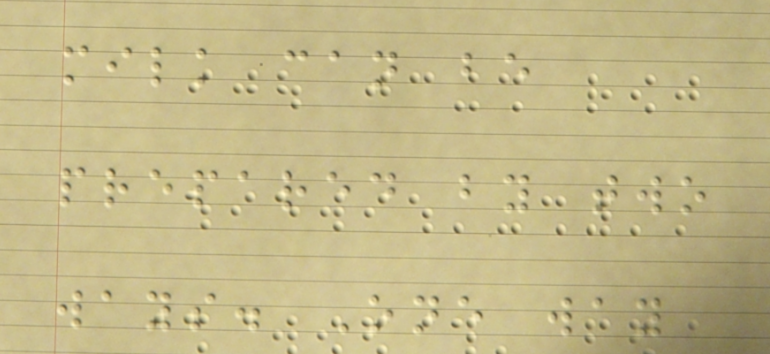milk can be
prepared by two
ways. One way
